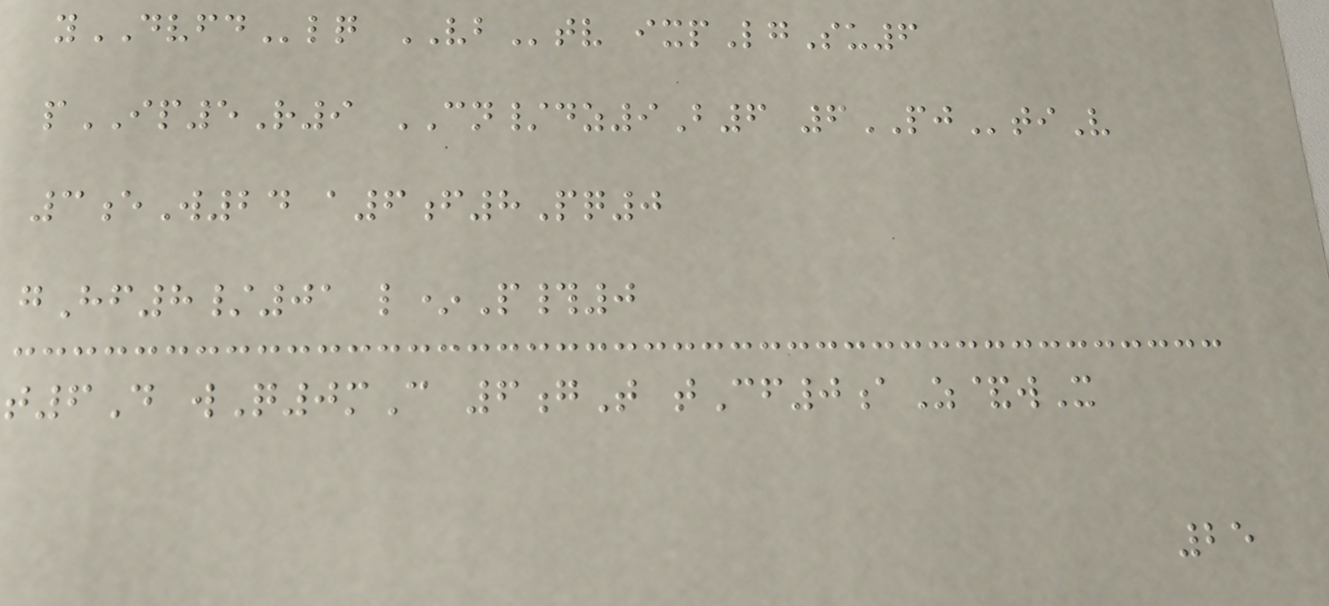yDVFDlq VBtv ixpLgSu6
pIP5R9 CN/dz9B6 6PJtiV
3eW24 a6f8Pq0
gHf8/01 l*P#0
t6D wQ0mC 6gT tCf0aZ&wX
25
